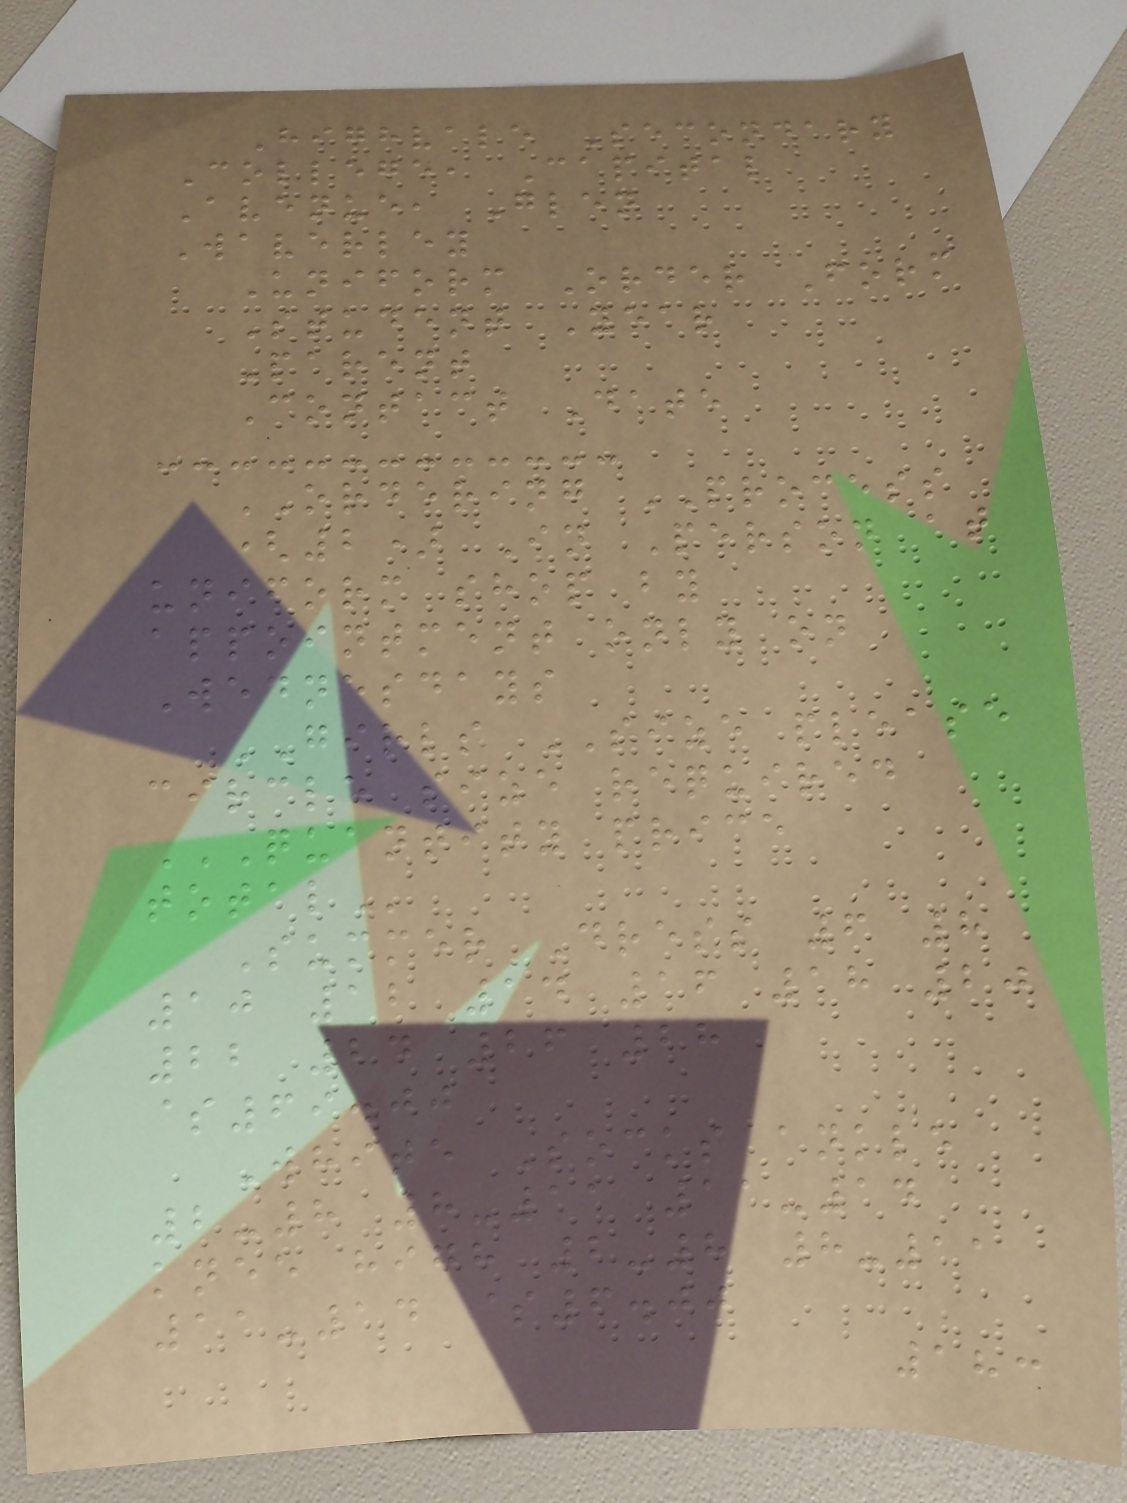Highvale Secondary
College, Capital
Avenue, Glen
Waverley
Uniform Order Form
Student Year
Parent
Contact Date
ORDERING PROCESS
(2) In Person at
uniform shop by
appointment only on
Wednesdays
GIRLS SIZE please
circle size required
QUANTITY PRICE
TOTAL
Summer Dress 6 8
10 12 14 16 18 20
22 24 26 28
$69.00
White Socks ankle
2-8 8-11 11-14
knee high 2-8 8-11
11-14 $6.00
183
